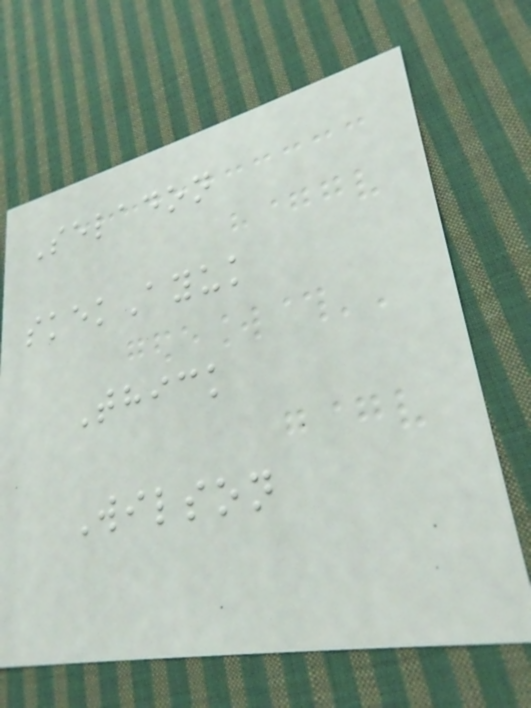Seladon
skekAyuk
Thick
Wilson
